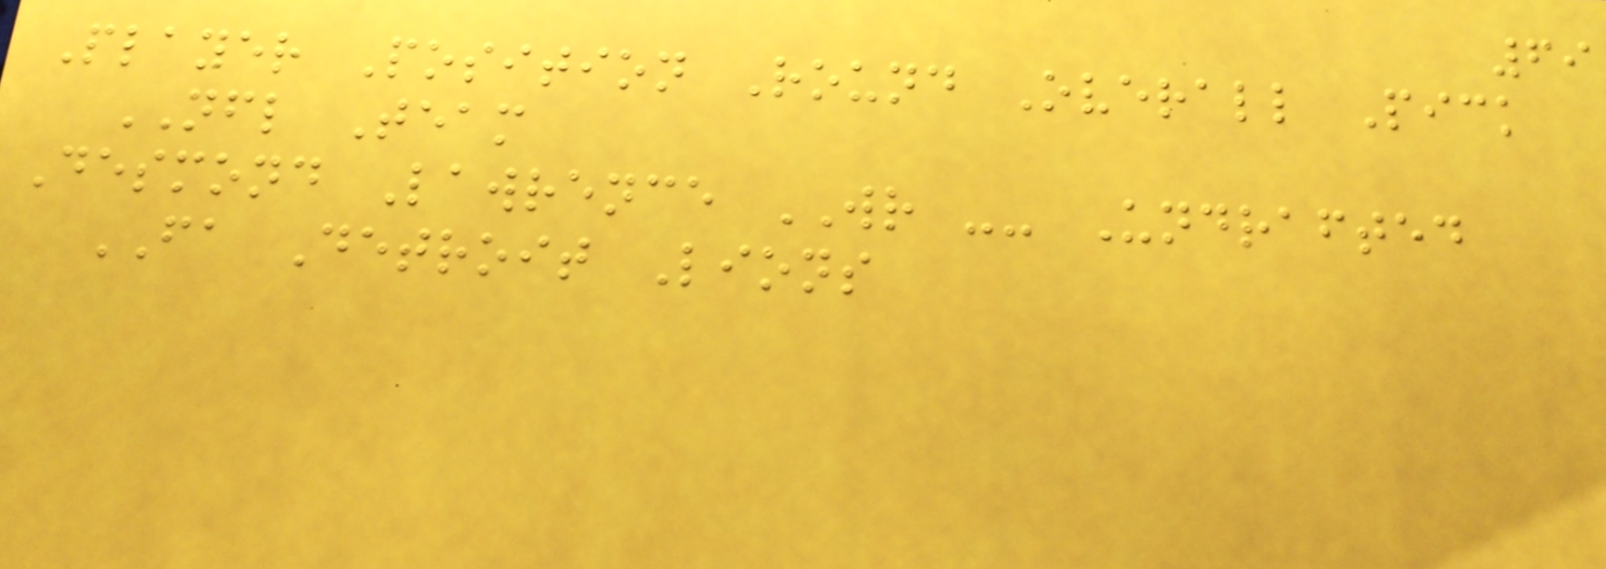69
Player Position Round Overall Pick
NFL Team
Desmond Lawrence WR -- Undrafted
FA Detroit Lions
